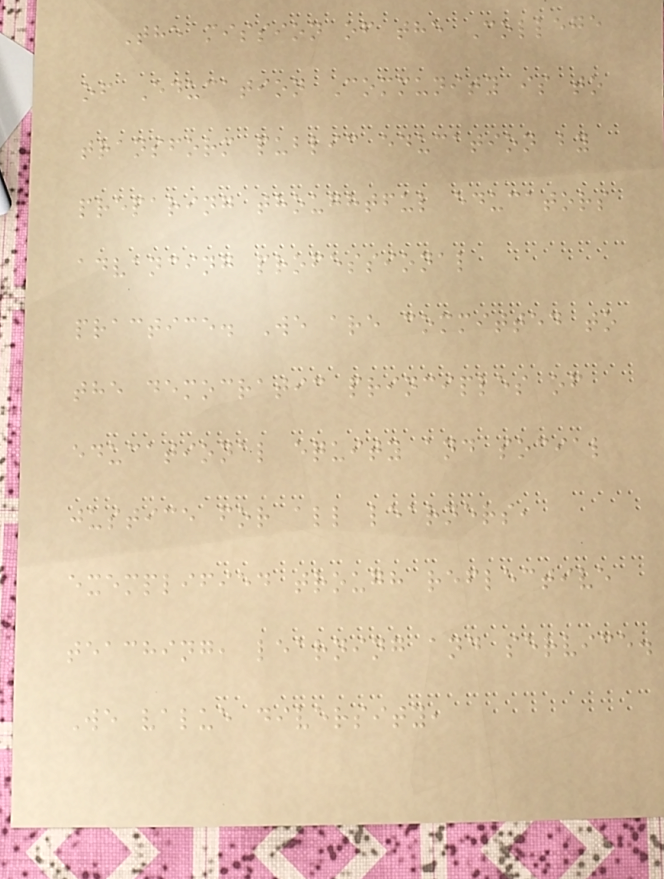The mission of the College
of Education Community is to
transform public education by
preparing thoughtful educators
advancing professional
practice. We are committed to
the democratic principles of
educational equity and social
justice for all learners,
exemplified trough reflective
teaching, learning and service.
We value diversity,
